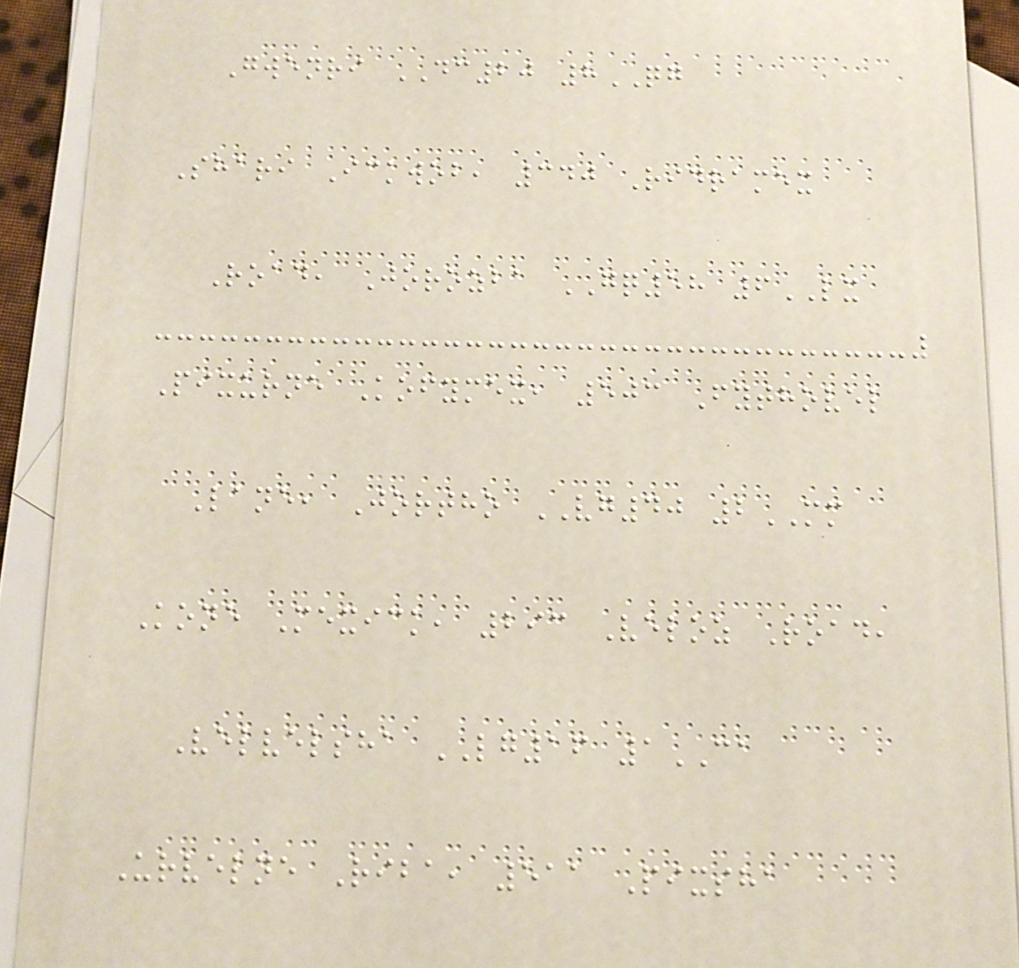Gwenri DC20 8QG
Shari Ickwob, 340 Ridramex
Road, Jorozba GQ58 6LX
Pixurne Kofymex, 503 Fythovel
Lane, Jortho VG40 2MM
Kone Mexick, 293 Veloz Road,
Velvelsha LG16 1CA
Urvelne Riba, 511 Pixsha
